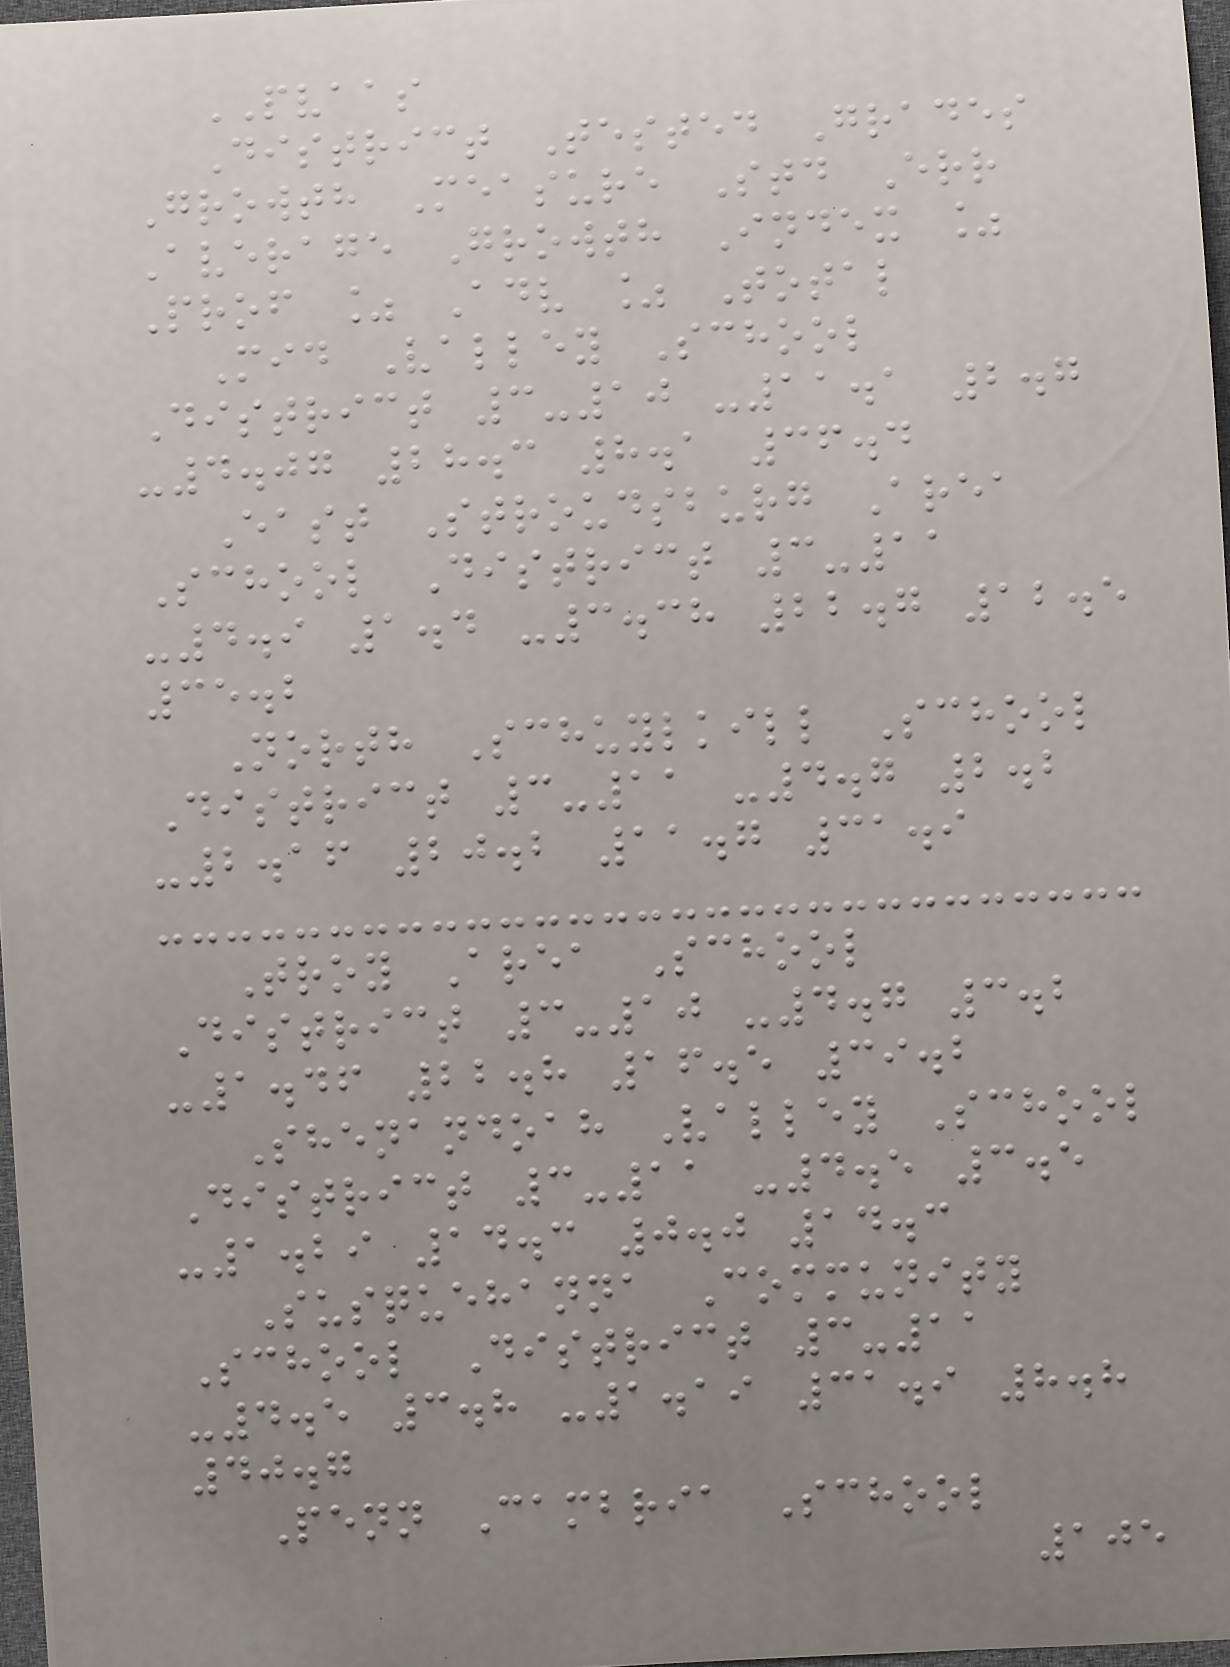PVAAS
District Tested Grades
Growth Measure Std Err
Average Growth Index %
Prof % Adv % Total
Mid Valley School
District 3-10 -11.1 2.7
-4.07 28.3 8.1 36.4
East Stroudsburg Area
School District 3-11
-4.9 1.4 -3.38 22.7 12.5
35.2
North Schuylkill School
District 3-11 -4.7 2.2
-2.16 20.2 11.7 31.9
Troy Area School
District 3-10 -4.7 3.2
-1.46 22.8 16.5 39.2
Shenandoah Valley School
District 3-11 -4.5 3.5
-1.29 14.3 0.0 14.3
Susquehanna Community
School District 3-11
-4.5 3.8 -1.19 31.9 8.8
40.7
Penn Cambria School
105
